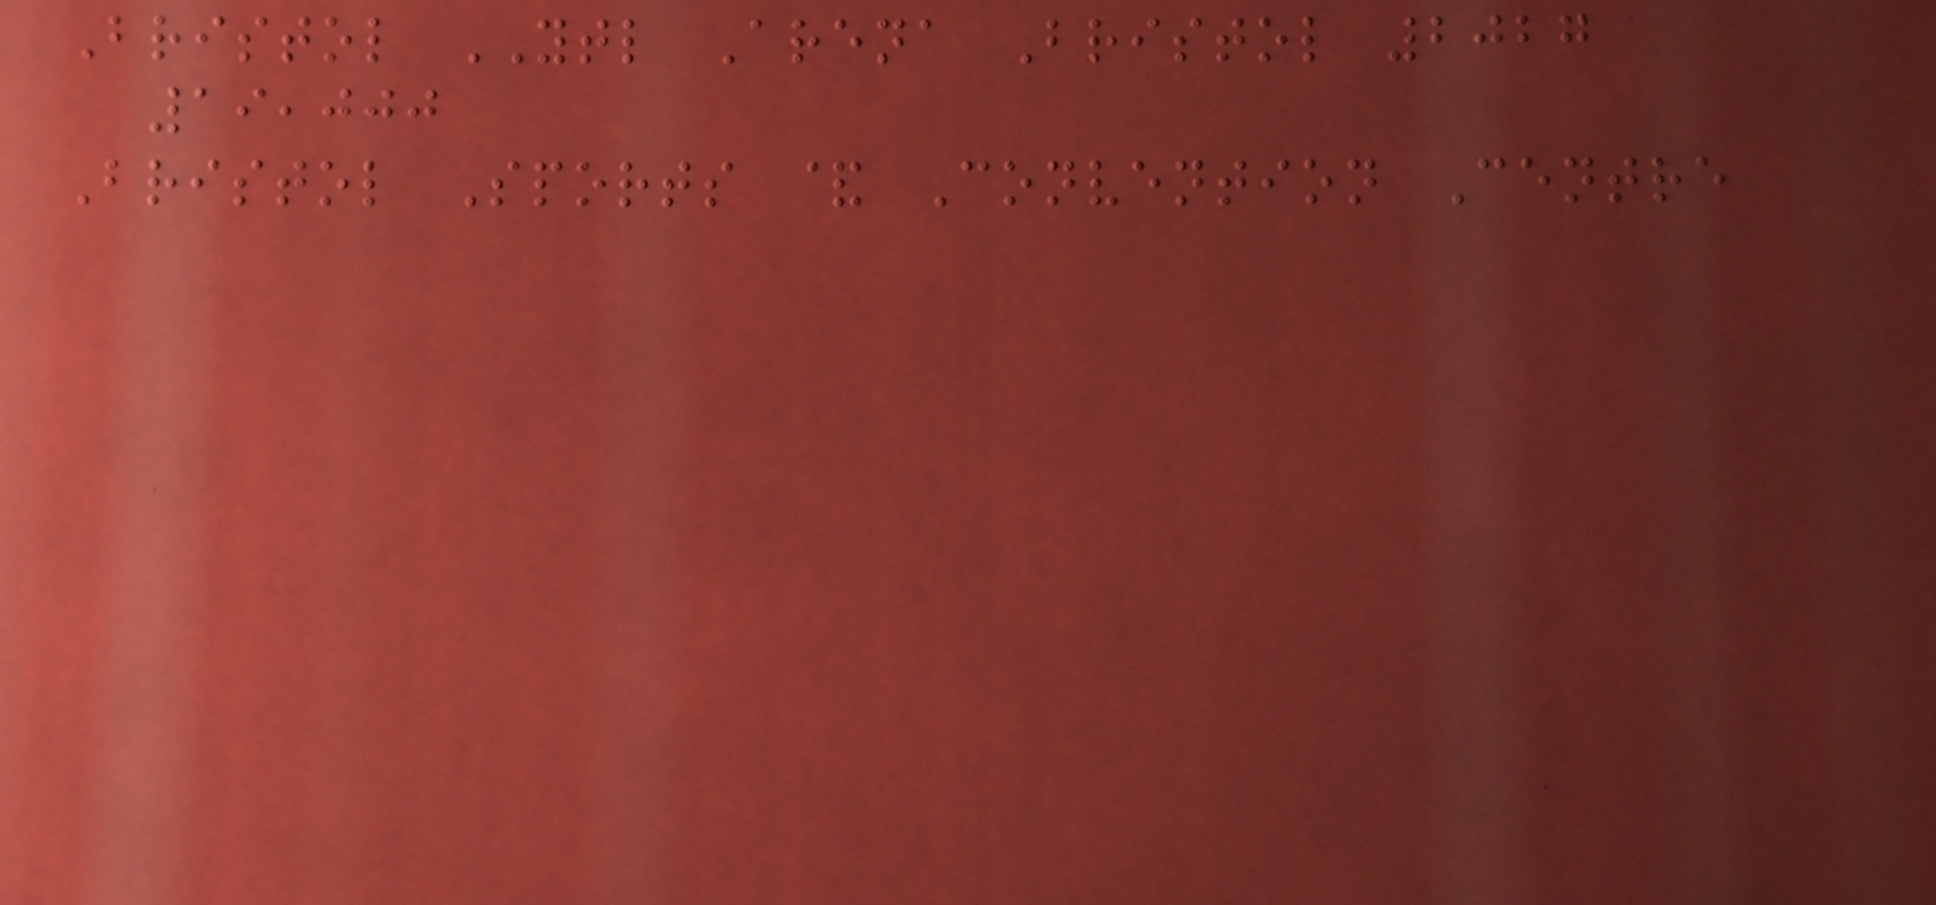Bristol YTL Arena Bristol 2027
19,000
Bristol Sports & Convention Centre
